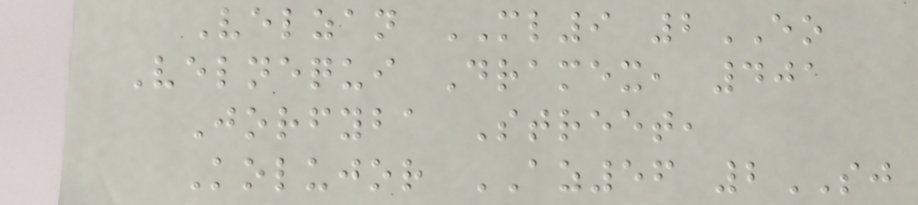Velzan ML9 2EO
Velnequi Dramex, 401
Jorfyba Street,
Kolujor AZ56 2SJ
